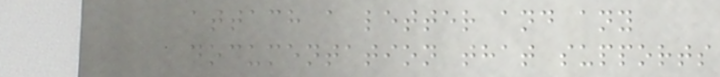attach a letter and any
documentation that supports
